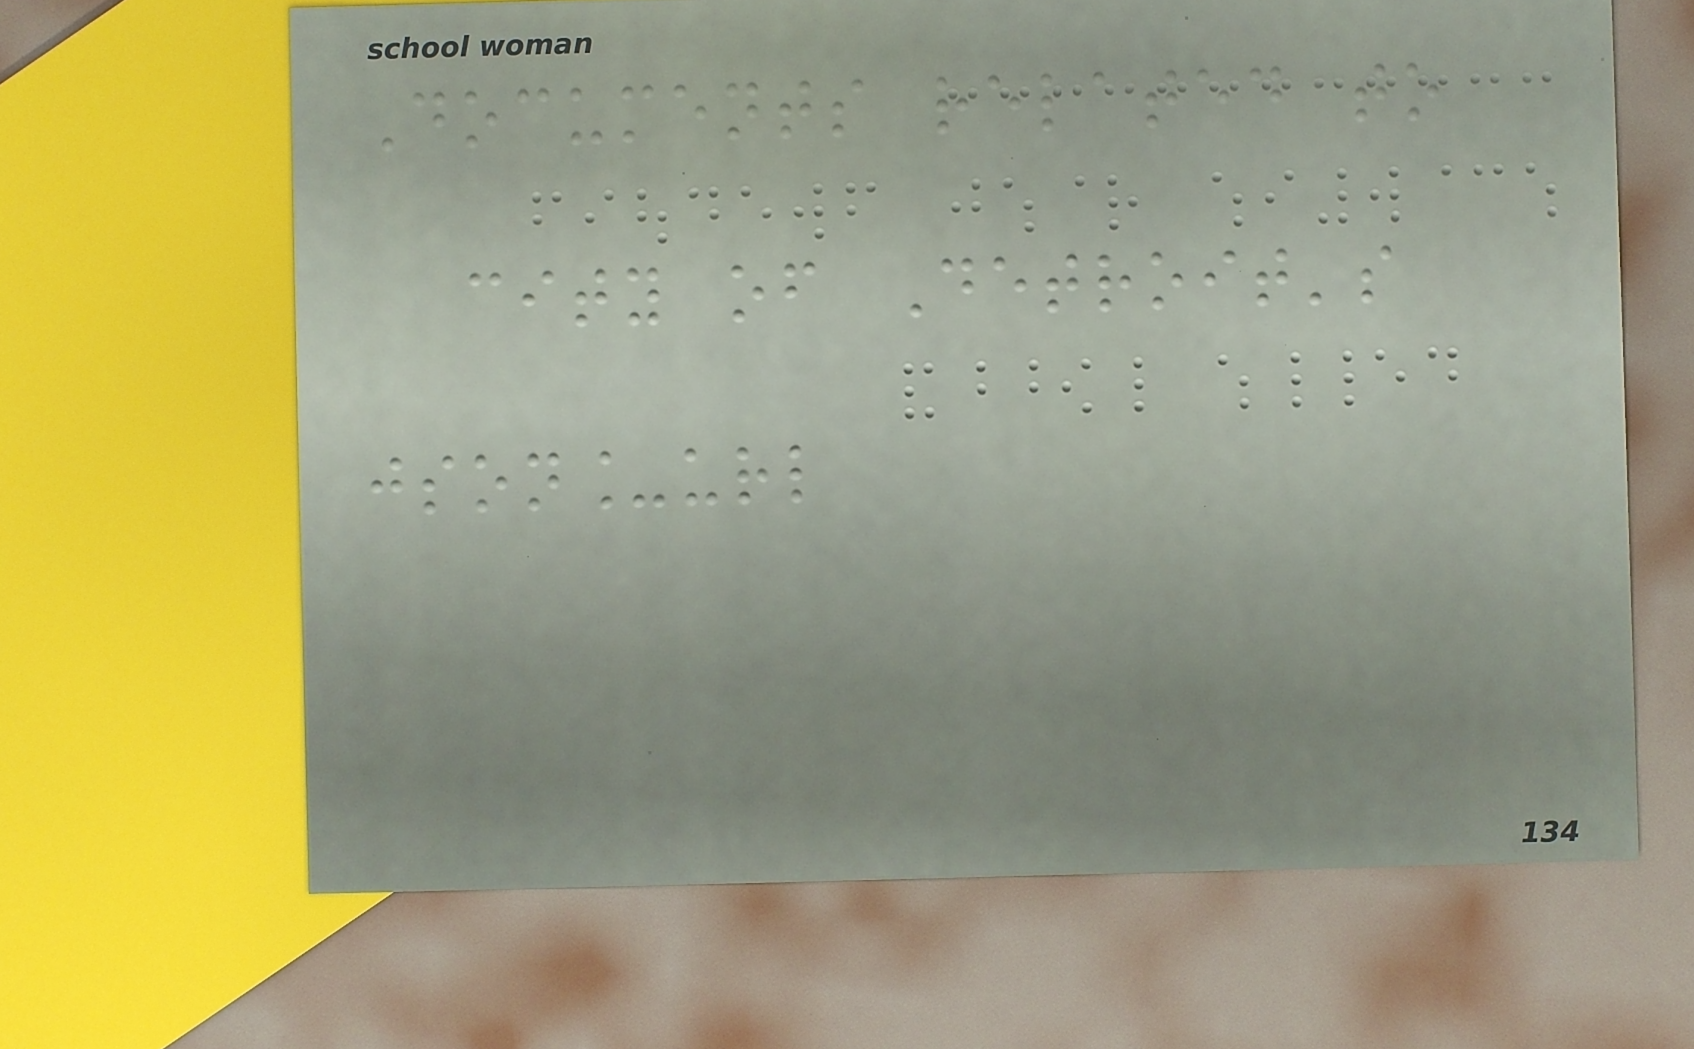Documents related to
city of Detroit's
json_url
